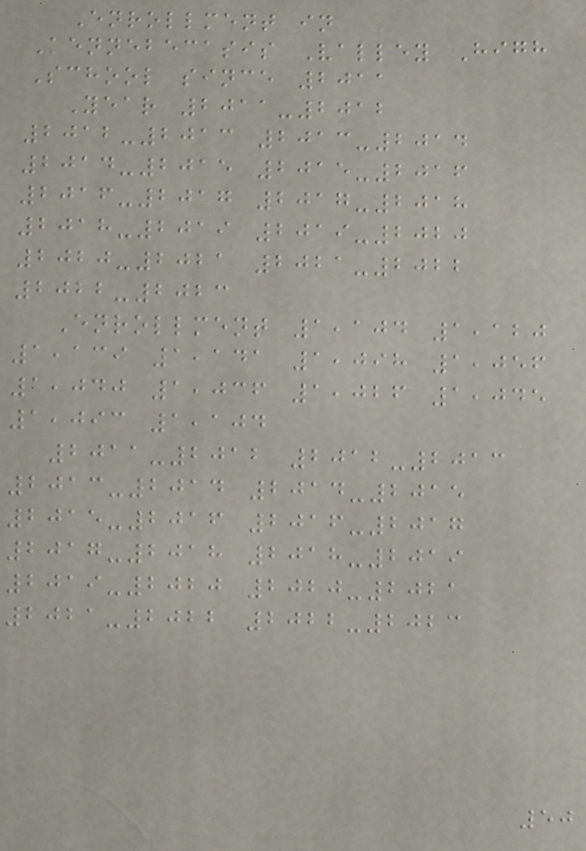Enrollment in
Kennebecasis Valley High
School since 2011
Year 2011-2012
2012-2013 2013-2014
2014-2015 2015-2016
2016-2017 2017-2018
2018-2019 2019-2020
2020-2021 2021-2022
2022-2023
Enrollment 1,104 1,120
1,139 1,141 1,098 1,056
1,040 1,036 1,026 1,045
1,093 1,104
2011-2012 2012-2013
2013-2014 2014-2015
2015-2016 2016-2017
2017-2018 2018-2019
2019-2020 2020-2021
2021-2022 2022-2023
50
